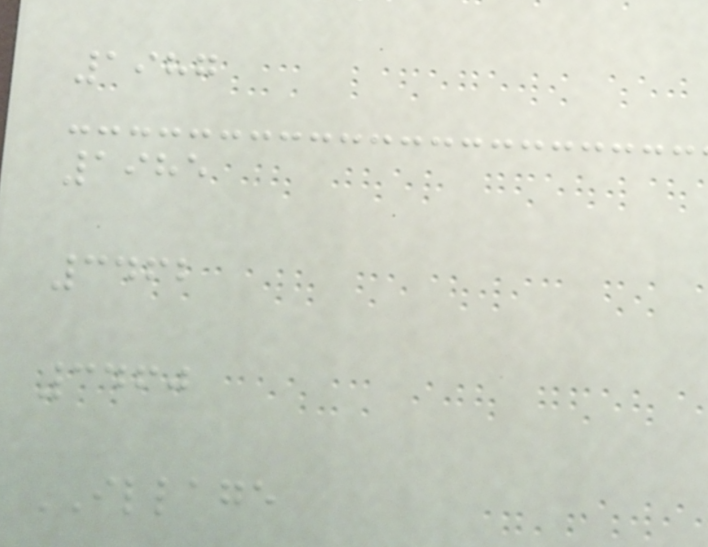1987
1985
3462
3460
ILLAGE
